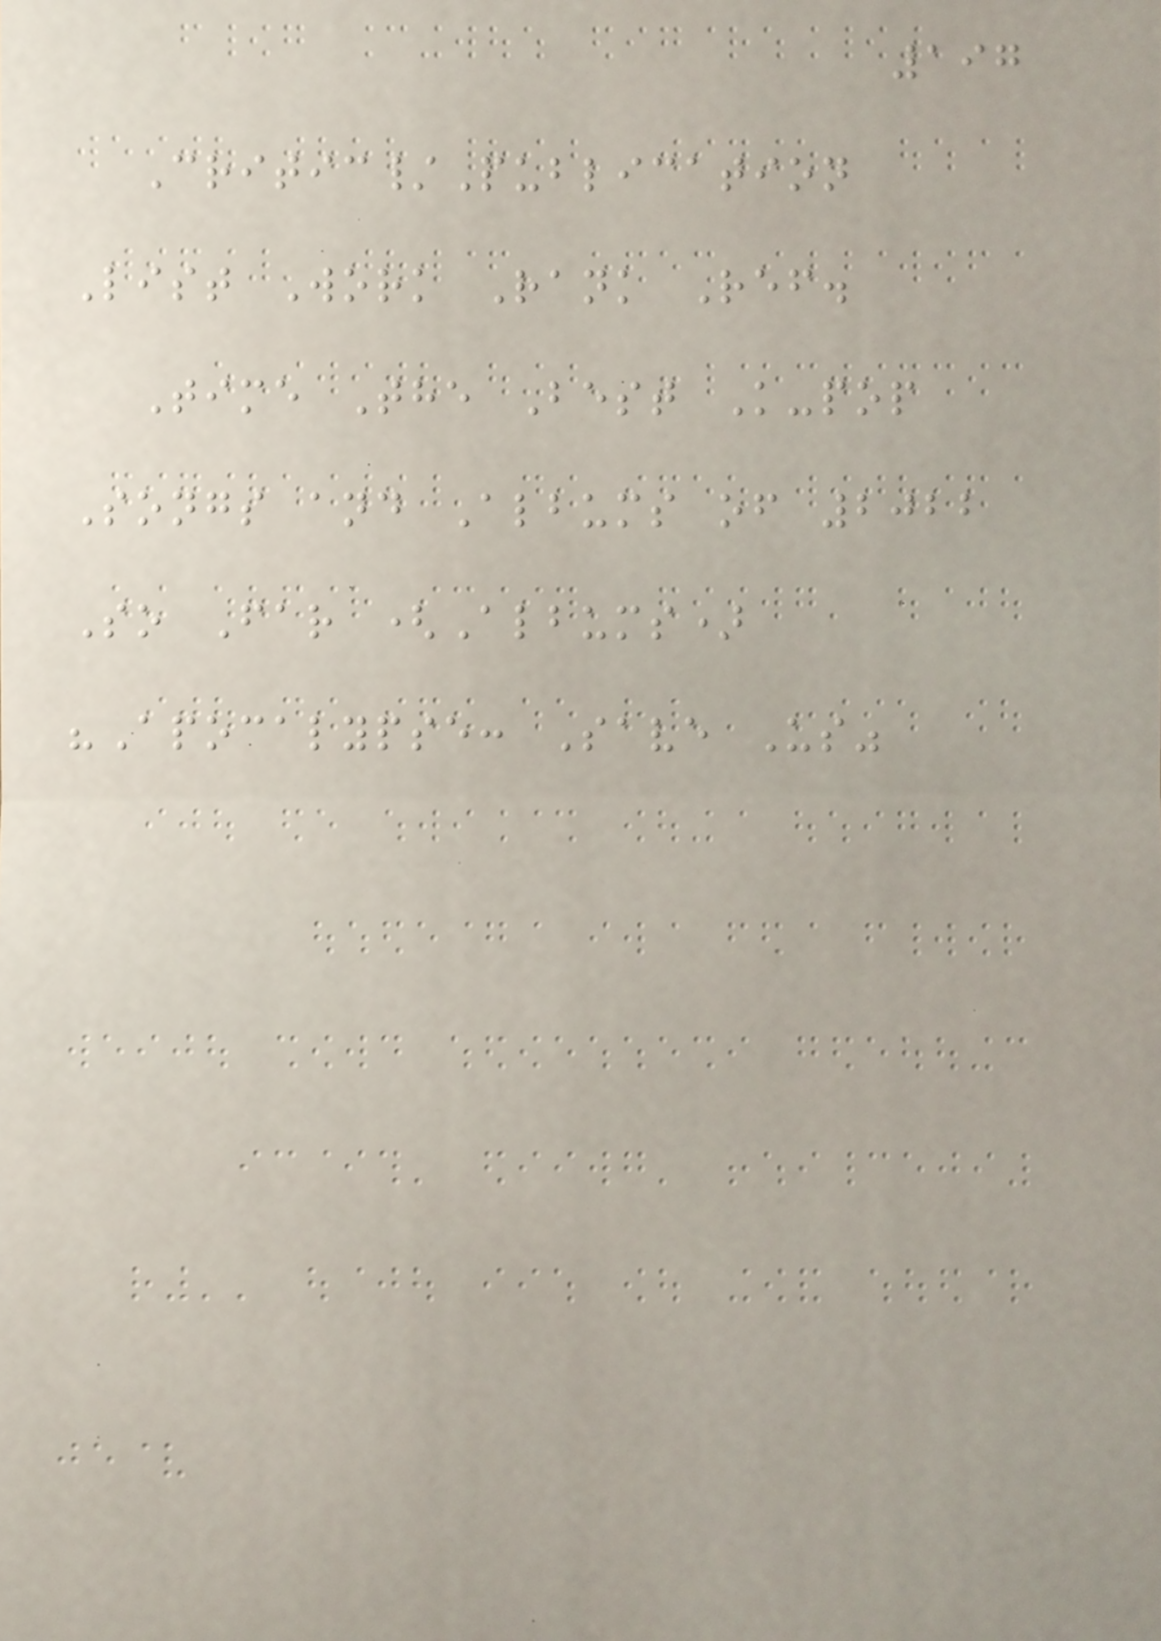197
Critic/Publication
List Work Rank Ref.
Time The Best K-pop
Songs and Albums of 2022
So Far (Albums)
"Apocalypse: Save Us"
